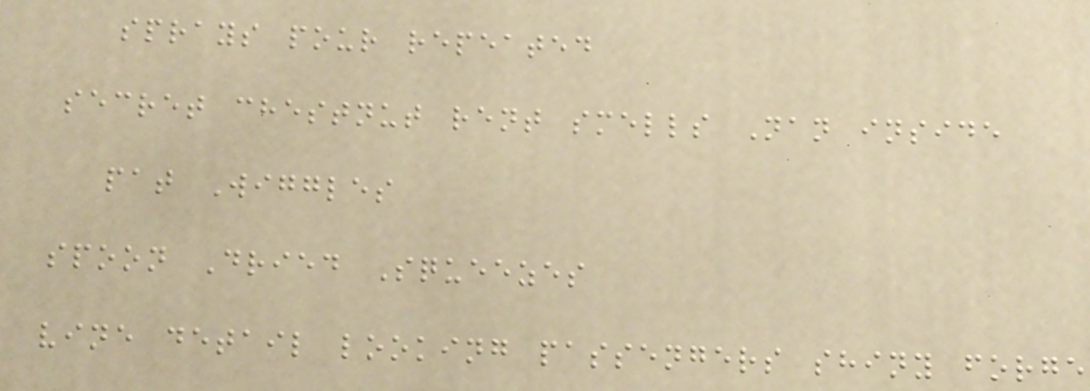sprays pour repeated
secret chestnut rent smells Nan inside
pat Wiggles
spoon Dried Squeezes
vine detail looking passengers shiny forge
